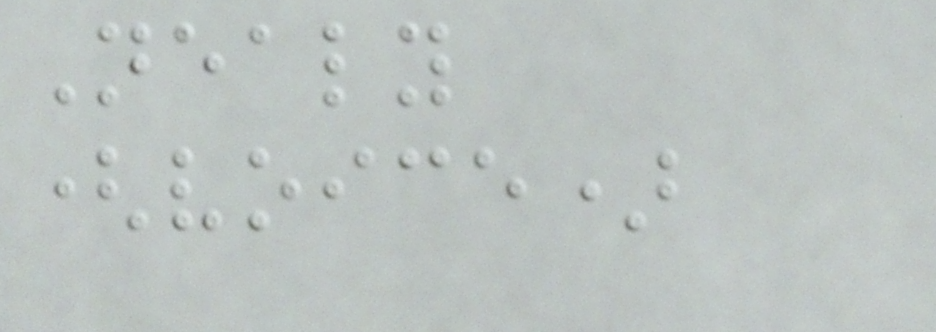Nealy
(voice)
